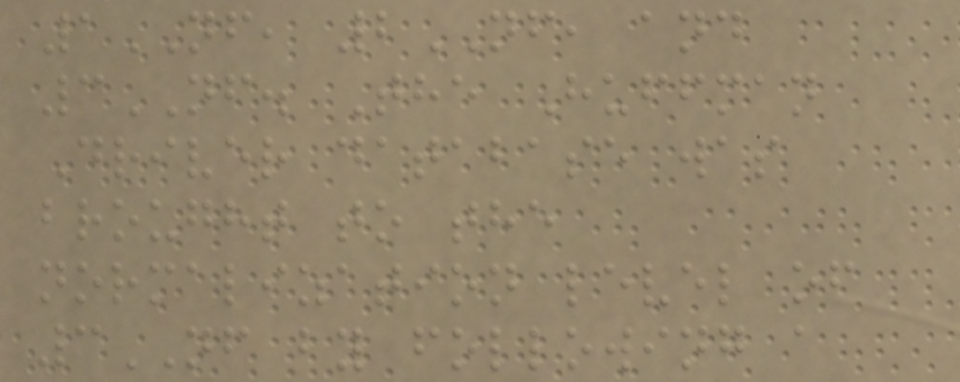1NF, 2NF, and
3NF. The Huffman
Driver database was
brought to the
normalization level of
3NF by following a
